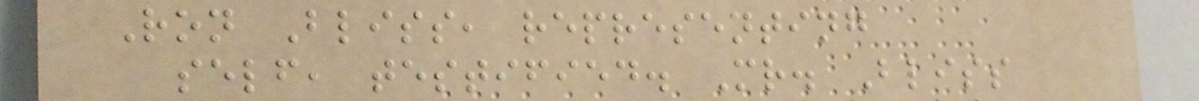Ron Bliss, representing
self, testified. Mr. Bliss
